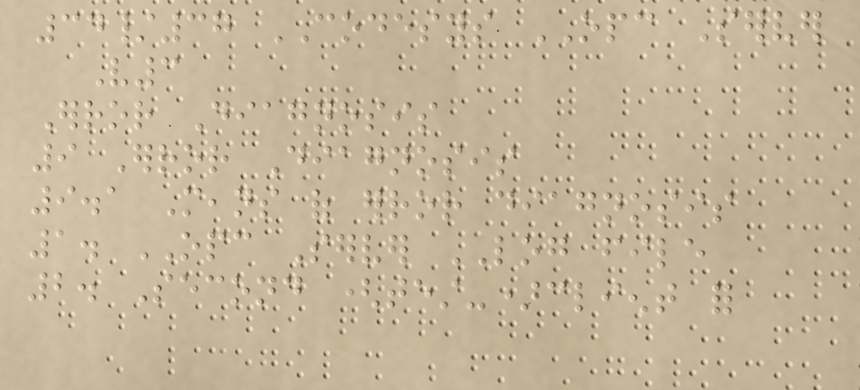34/37 CODESYS OPC Server
V3
Error Diagnosis
9 Error Diagnosis
9.1 Means of error diagnosis
1. OPC Server LOG file
2. Second (test-)client for
